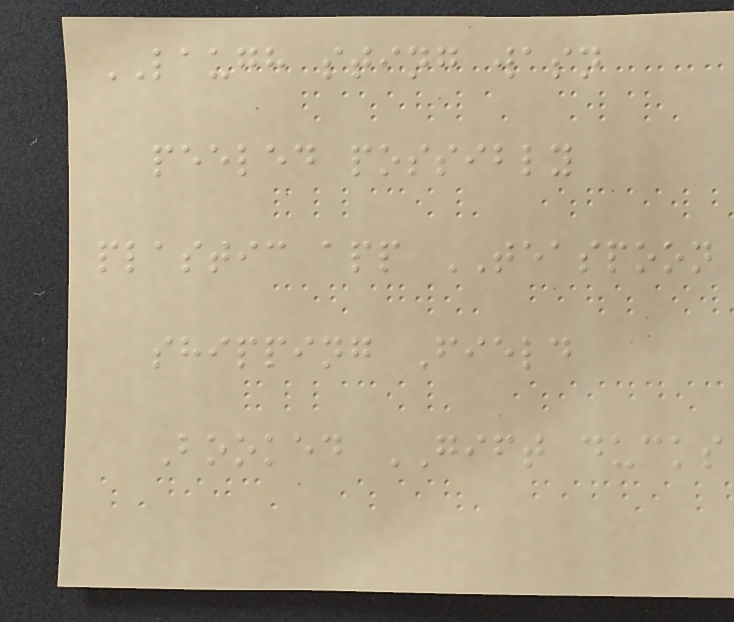LAUGH sting wasn
peeled possibly
plastic app TEASPOON
shipping Field
Booked GIFT ducks
